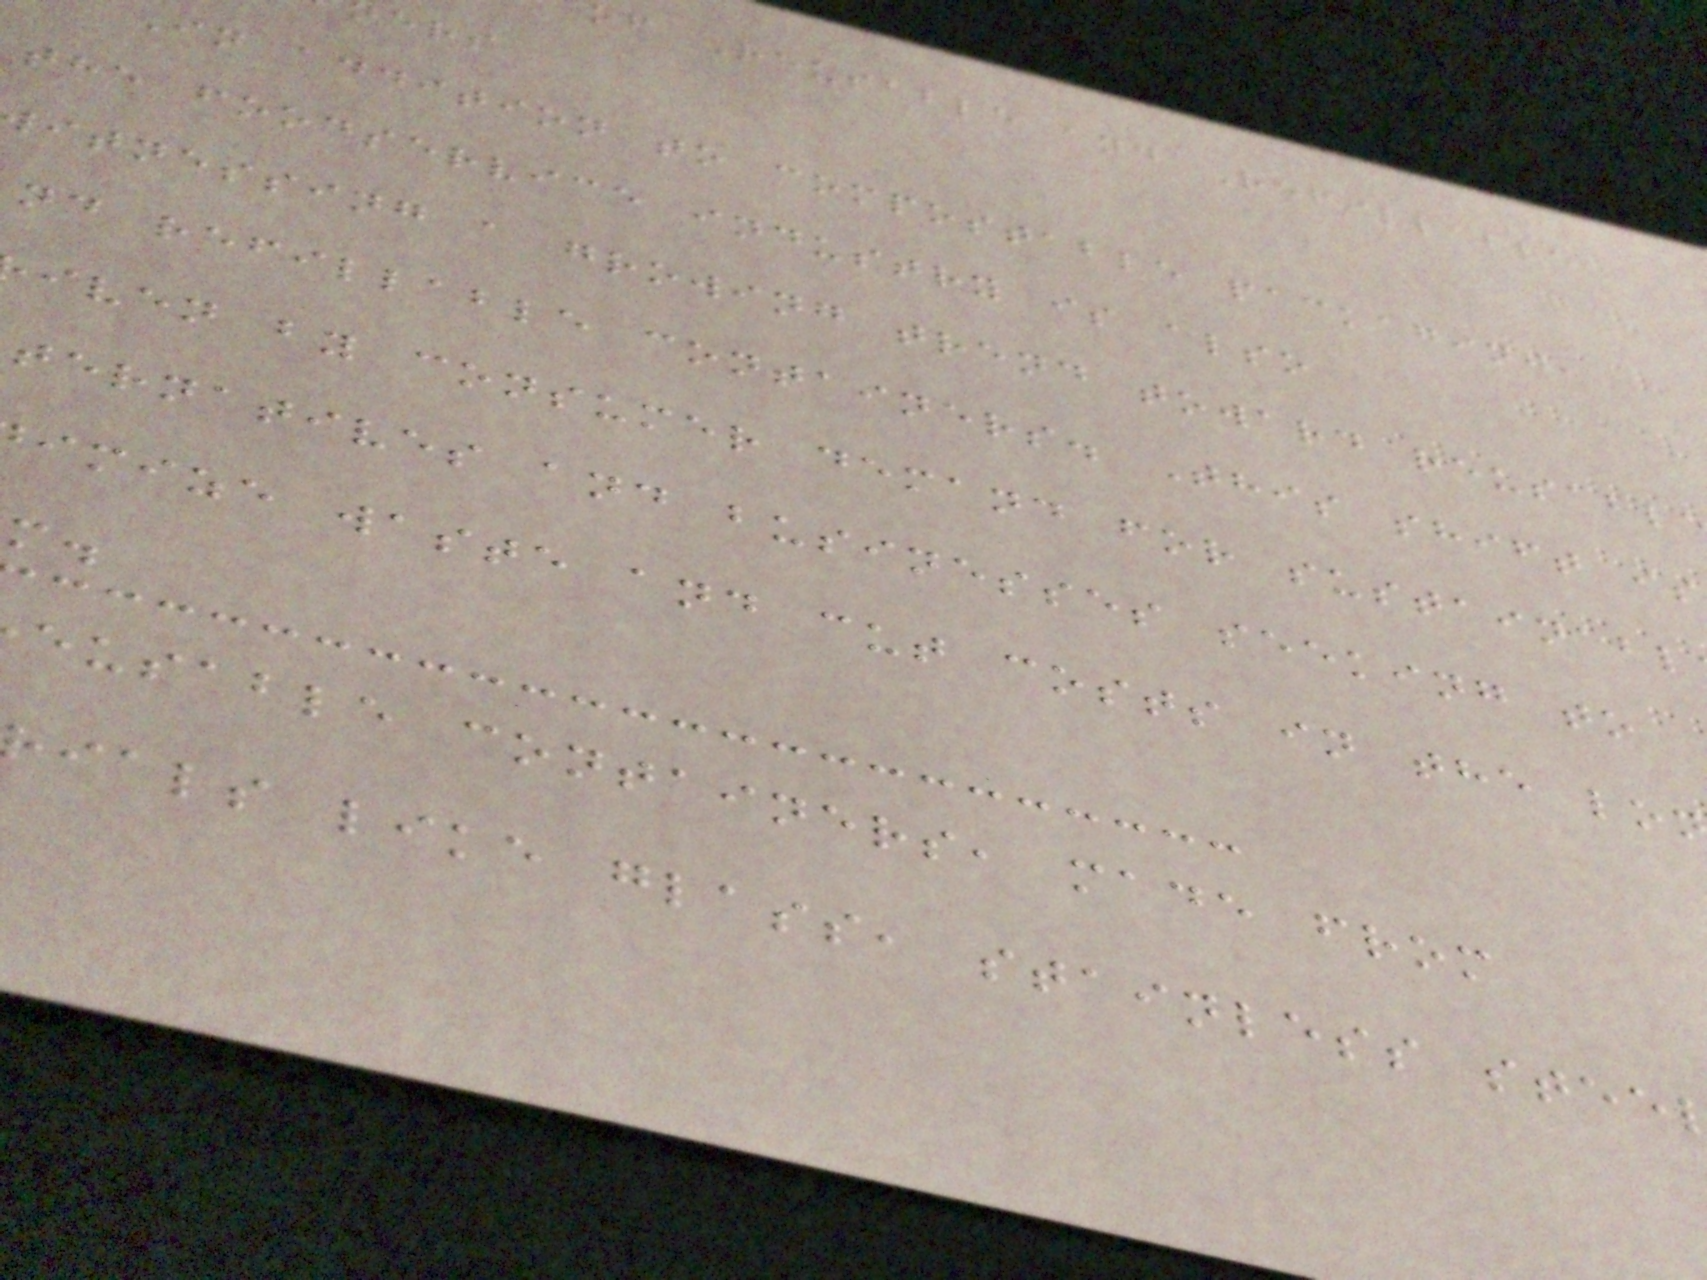of Reusable and Refillable
In addition to compostable packaging,
the foodservice industry is also
itnessing a growing trend toward reusabl
nd refillable containers. This shift is
iven by consumer demand for sustainabl
ternatives and businesses seeking to
imize waste and cut costs in the lo
eusable containers, made from
ials like glass, stainless stee
